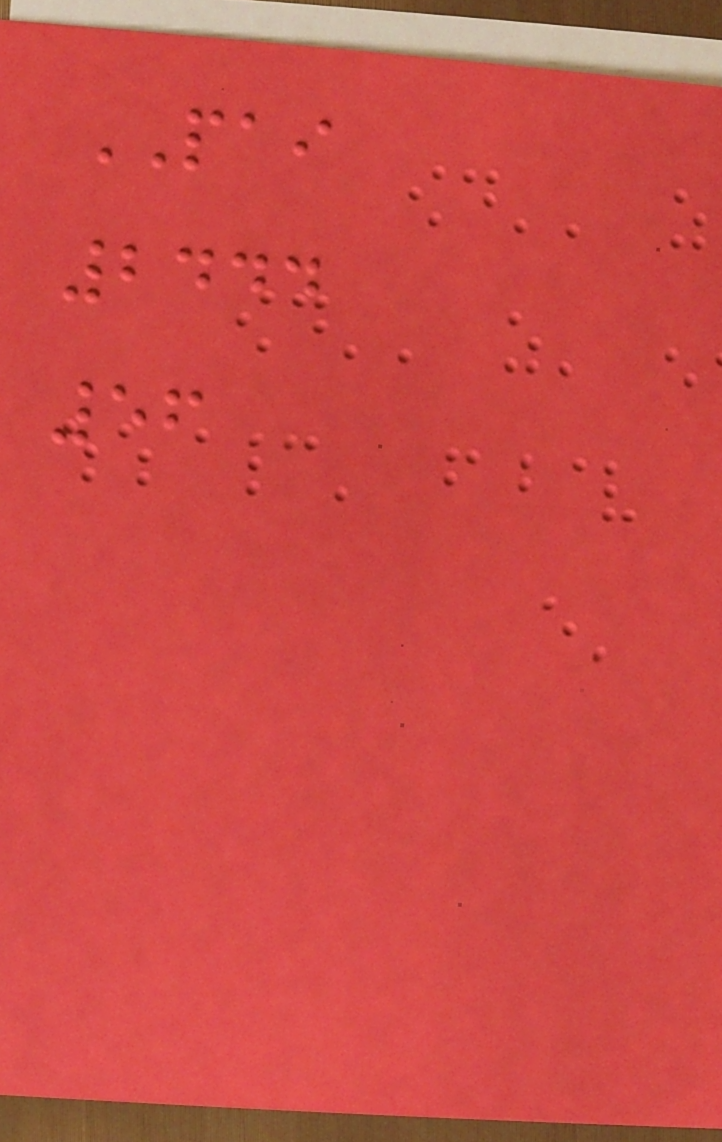PAI
2444
56
